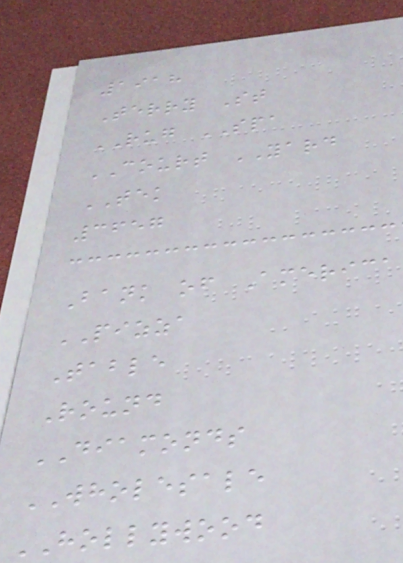1918
Terry St
RUG SPA
COURT YARD
TEK
3657
Bank of America
PIZZA
Table
Round
DIAMONDS
WHOLESALE
HOLLYWOOD
